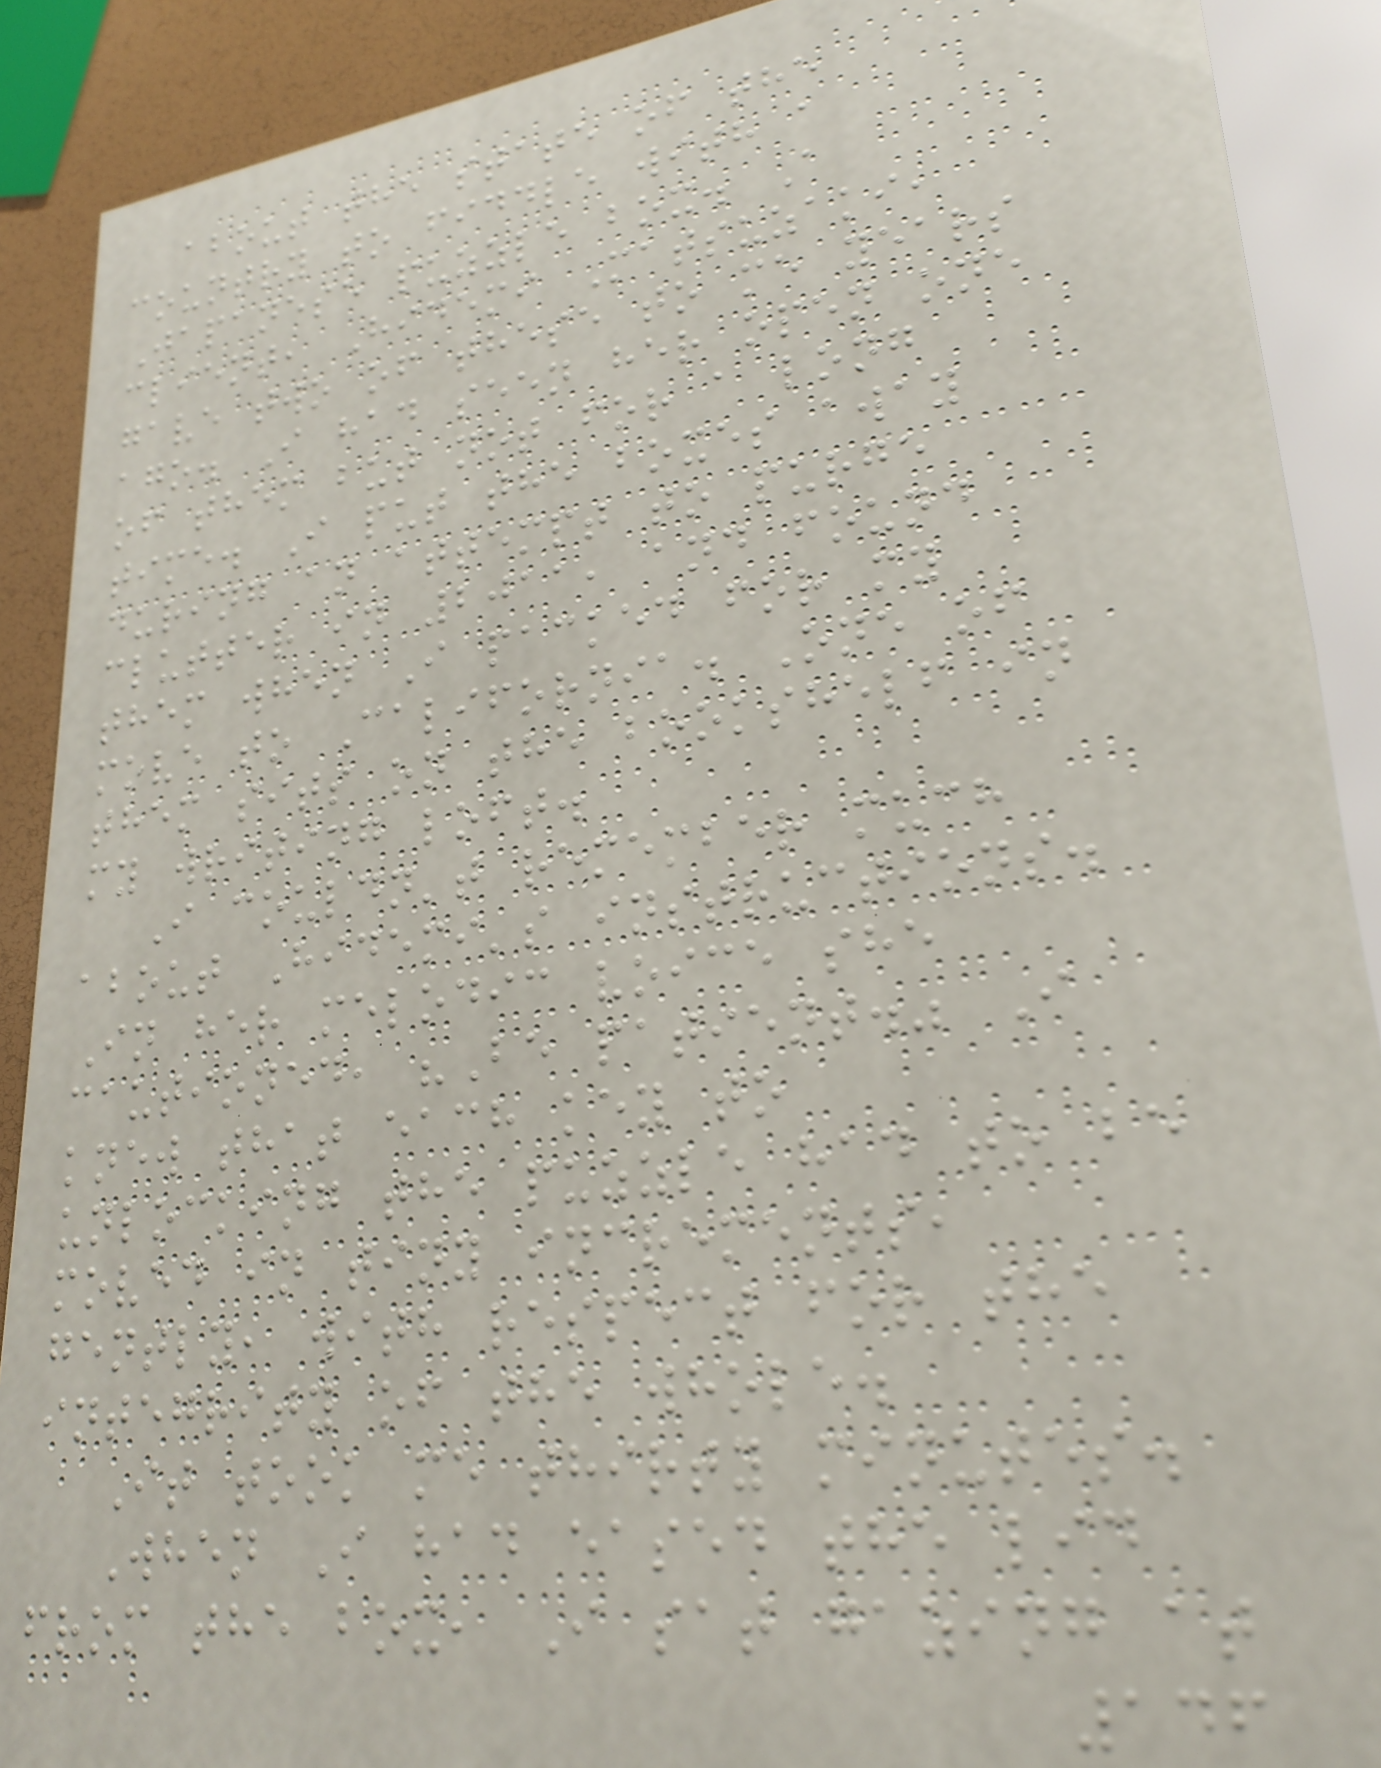about the state of the
country to fiddle with a
Japanese puzzle box. A
client, Hidemi Matsuzaki,
gave two of these to me years
ago. I had seen her open one
of them but not for a long
time. I put the boxes away
during an attempt to purge
clutter in 2011, and found
them when I packed for my
move to California. One of
them sits on the bookshelf in
my writing loft.
I couldn't remember much
about Hidemi's instructions.
In her melodic voice she
cautioned, "Be patient." I
knew that each key to
unlocking the puzzle had to be
moved in tiny increments,
gently, with respect for the
integrity of the whole.
It took me thirty minutes.
When I had eased the lid
from the box, I sat gazing at
146
